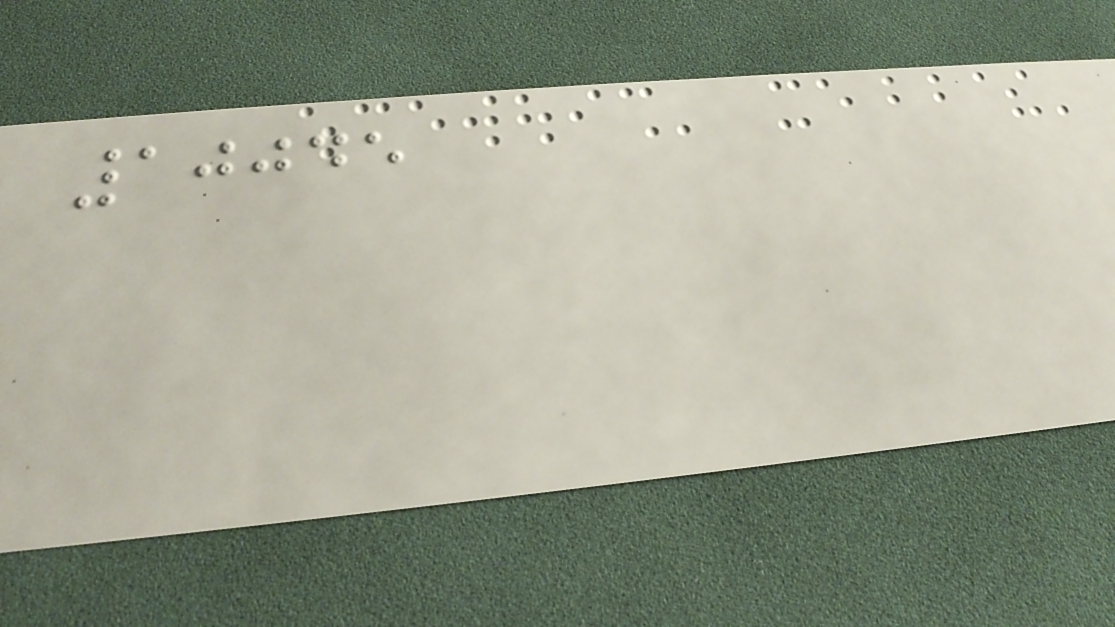10045
